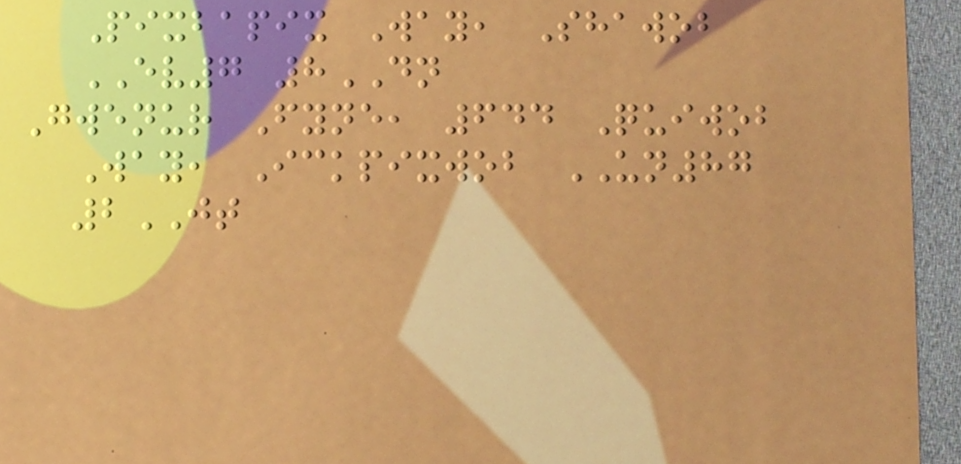Pixbapix Way, Shawob
EV7 8DN
Gwenur Fyne, 644 Quiwob
Way, Ickpixwob UN87
2JT
